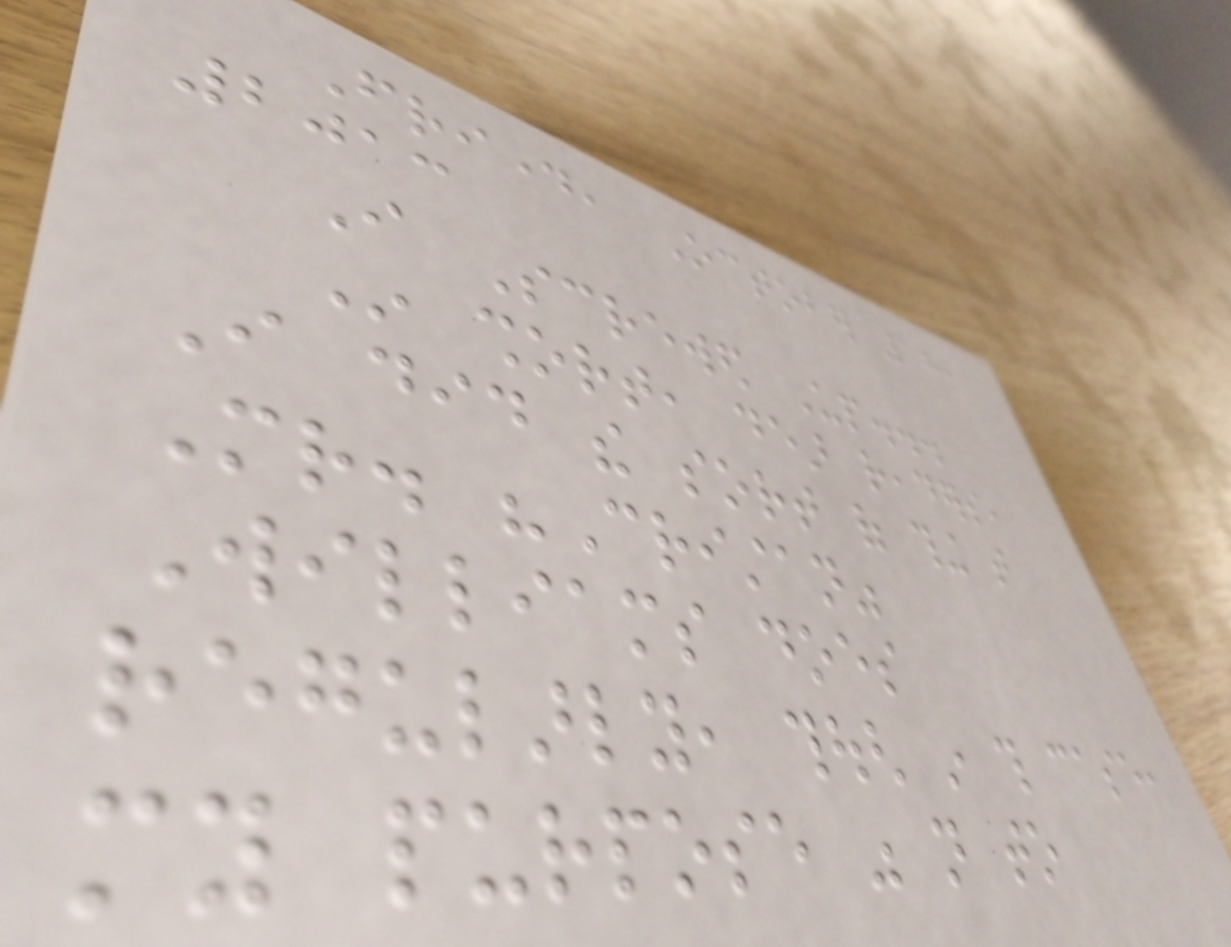Friday, October 18,
2013
I Screwed Up...
In short, dear readers,
I did the sort of thing that
Mr. "Cristan"
Williams does
regularly, though in this case,
my purpose was not to
